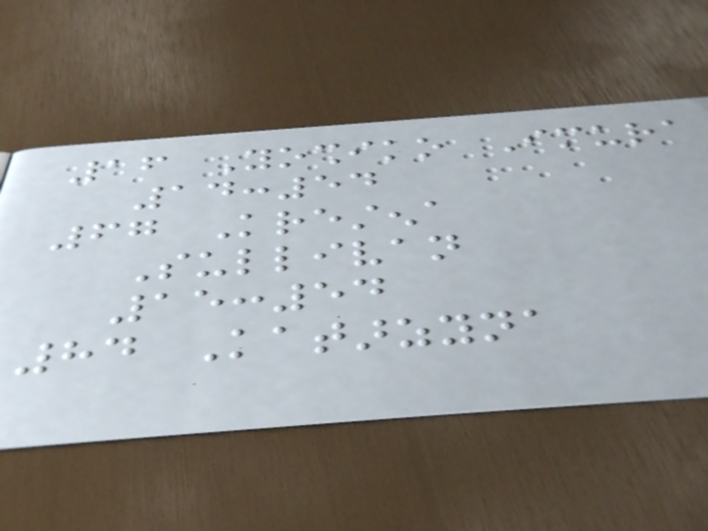16 Yoshiko Imura
14:54
67 Krestena
Sullivan
15:54
84 Katarzyna
